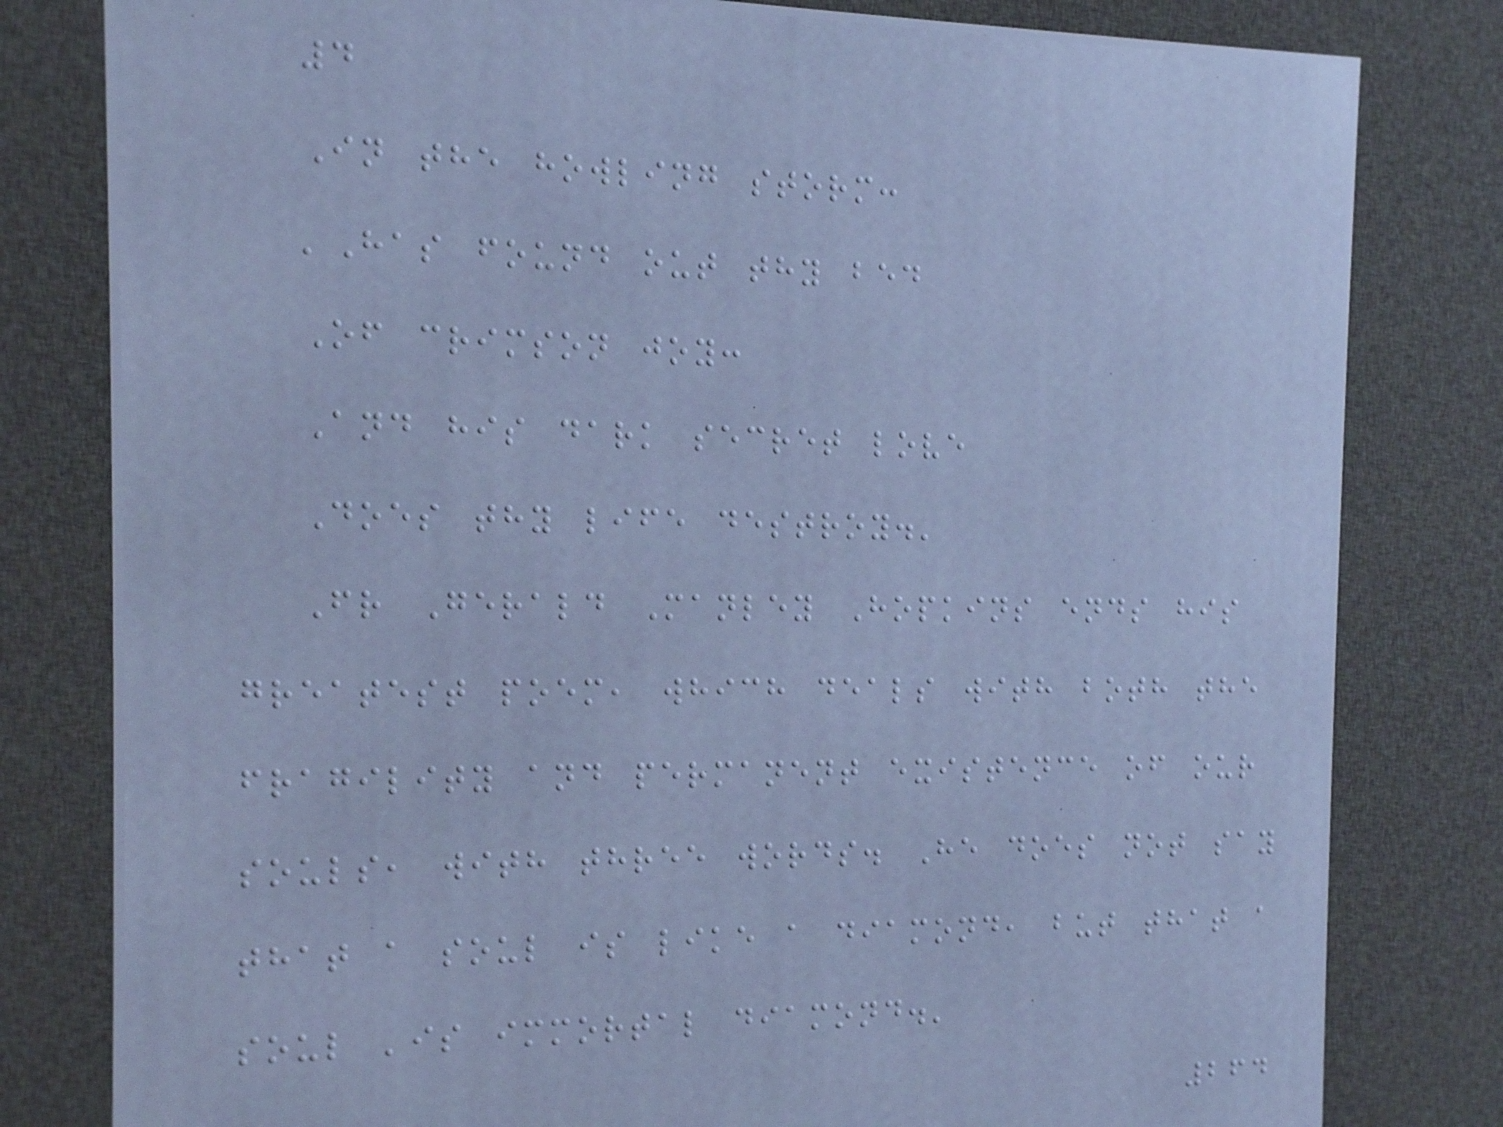4
In the howling storm:
'Has found out thy bed
Of crimson joy:
And his dark secret love
Does thy life destroy.'
Fr Gerald Manley Hopkins ends his
greatest poem, which deals with both the
fragility and permanent existence of our
souls, with three words. He does not say
that a soul is like a diamond, but that a
soul 'is immortal diamond.'
264
